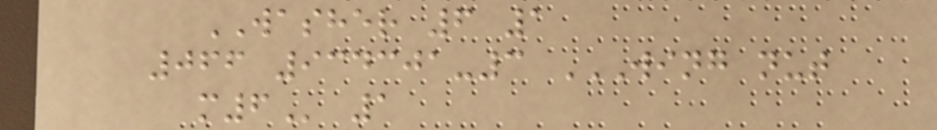WASHER 6 1
066 934301-3 WING NUT
M6 1
